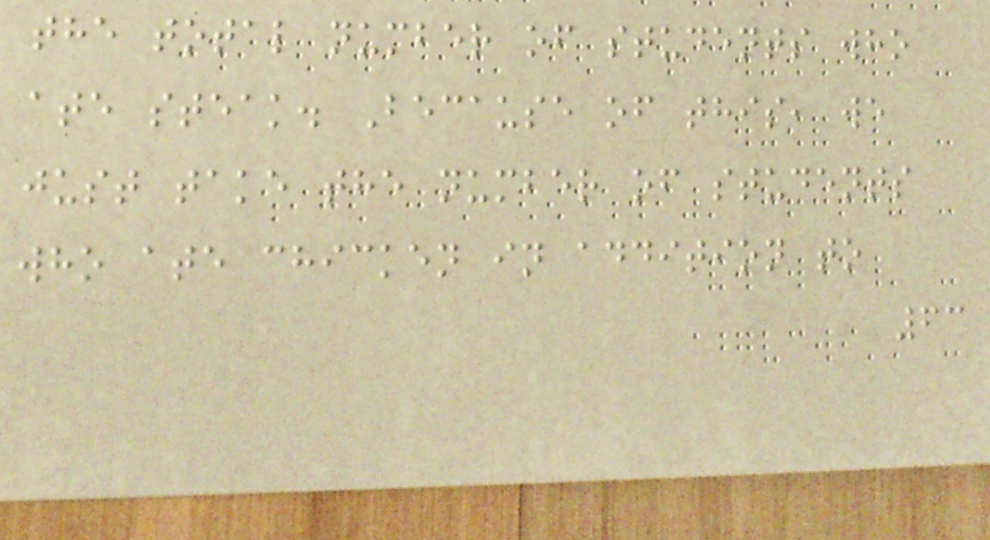the total number of students who
ate steak. Because of this, we
just take the number of students
who ate chicken in addition to
63
